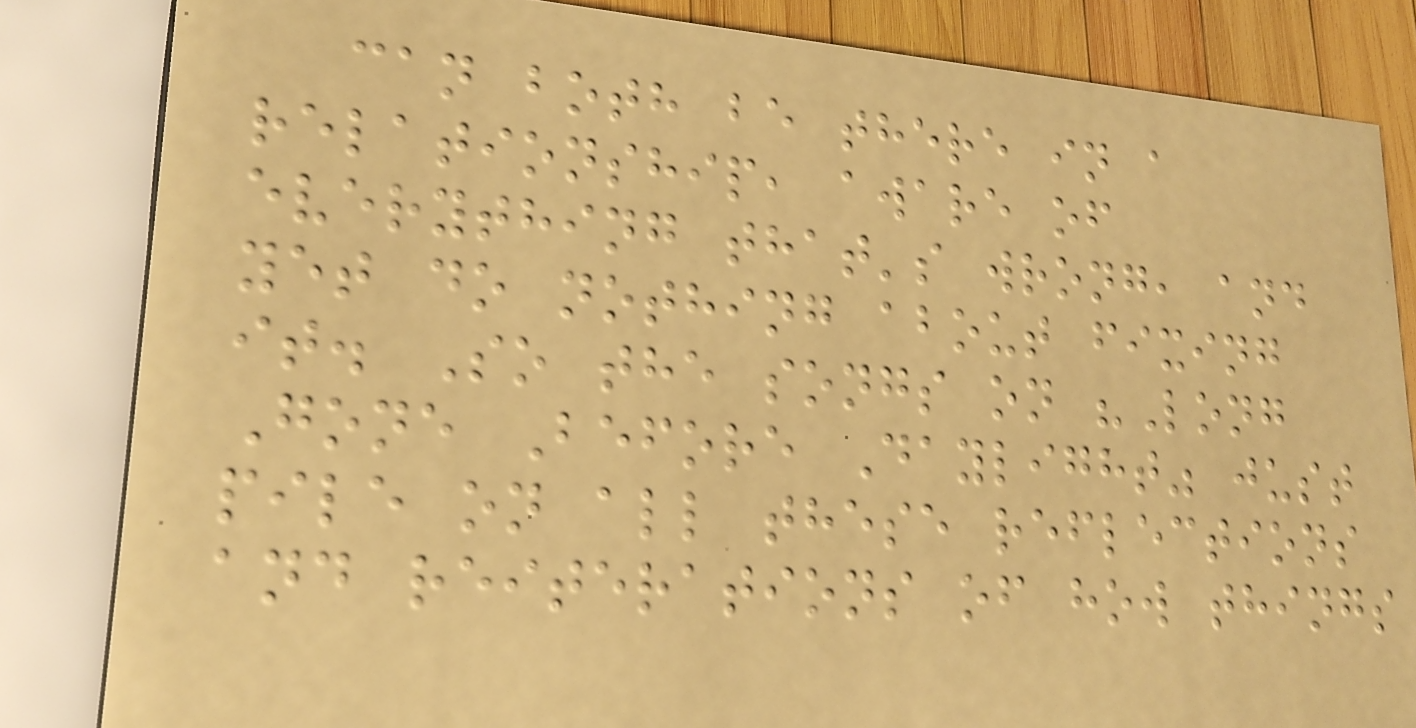can both be there in a
relationship, aware of
everything that's wrong, and
yet do nothing about fixing
it. So the songs on "Long
Gone Before Daylight" just
pile on all these reflections
and reiterations of how things
